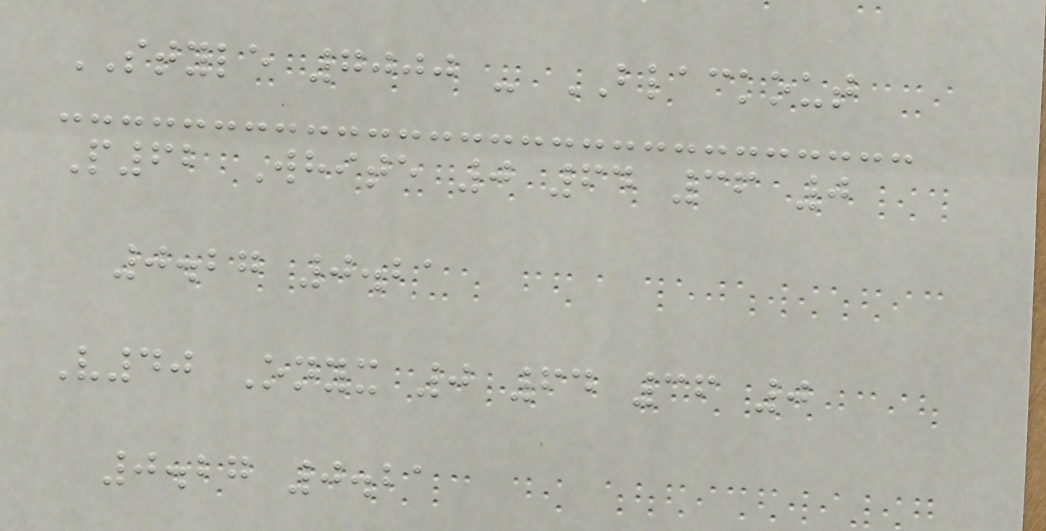STYLE 7000 - BLACKOUT
P62 White 0 64 36 0
0.27 0.21
V40 Onyx 0 64 36 0
0.27 0.21
